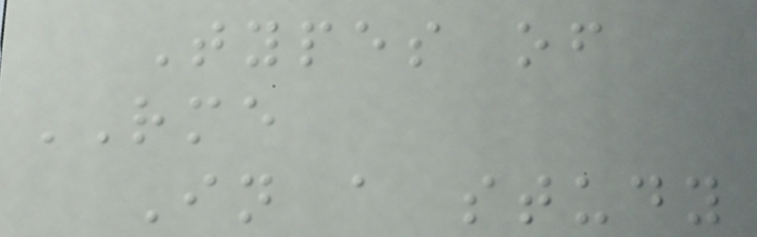Types of
RME
In a study
